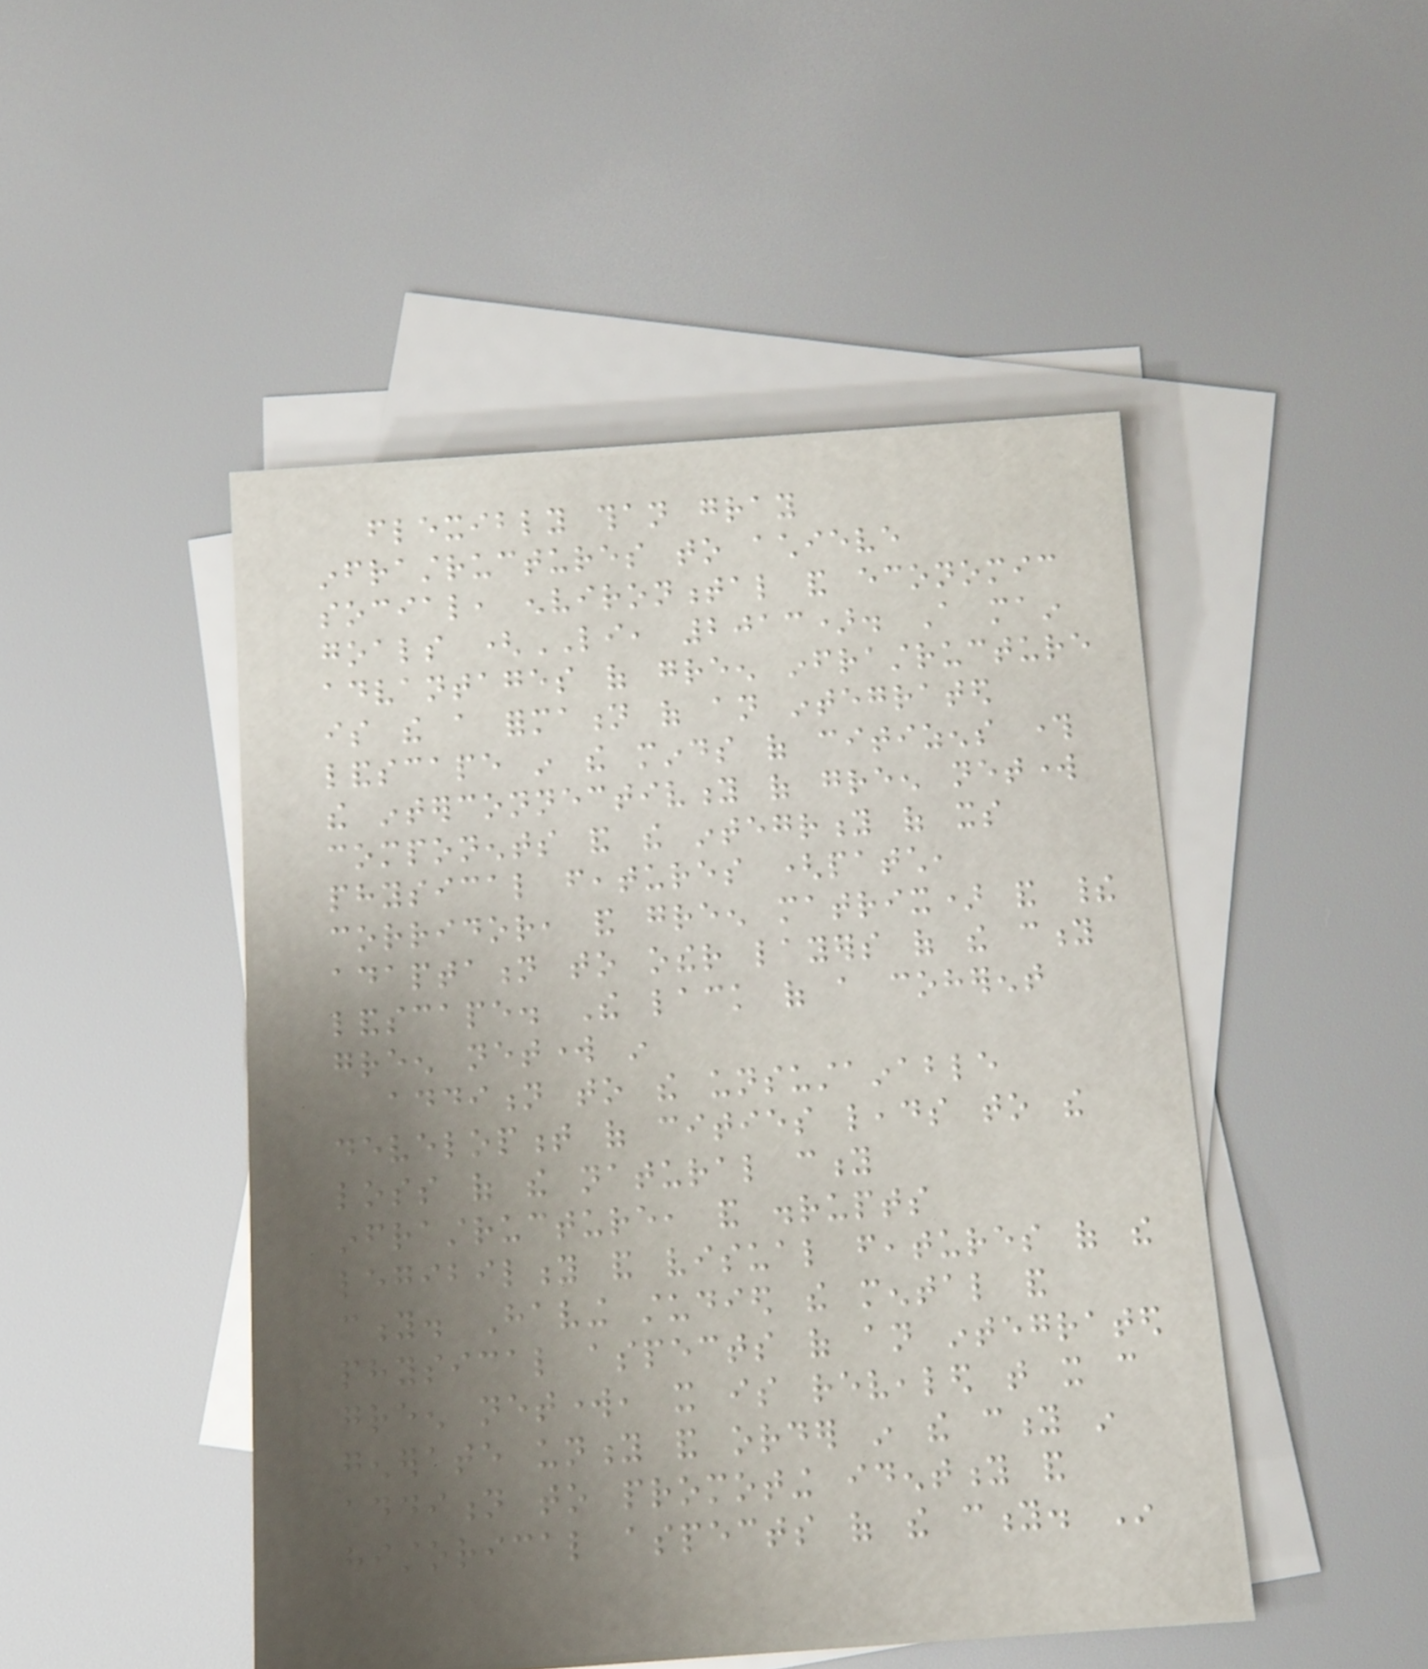flexibly than gray
infrastructures to achieve
social, environmental and economic
goals (LI, 2013). A main
advantages of green infrastructure
is the a formation of an integrated
landscape in the minds of citizens through
the interconnectivity of green network
components and the integrity of its
physical features (patch,
corridor, and green matrix) and their
adaptation to other layers of the city
landscape. The lack of a coherent
green network in
addition to the unsustainable
development of cities leads to the
loss of the natural city
infrastructure, and disrupts
legibility and visual features of the
city. Having studied the mental and
physical aspects of an integrated
green network, it is revealed that it can
generate unity and order in the city in
addition to promoting identity and
historical aspects of the city. In
